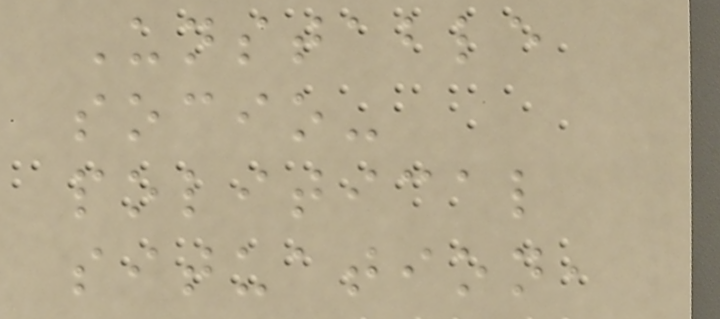Unstable
socio-
political
situation,
